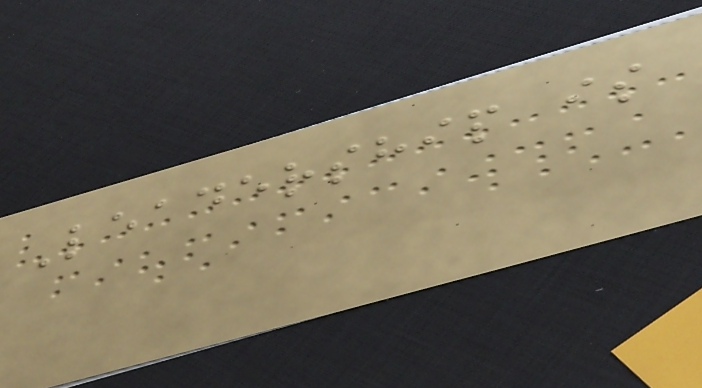Leadership is
